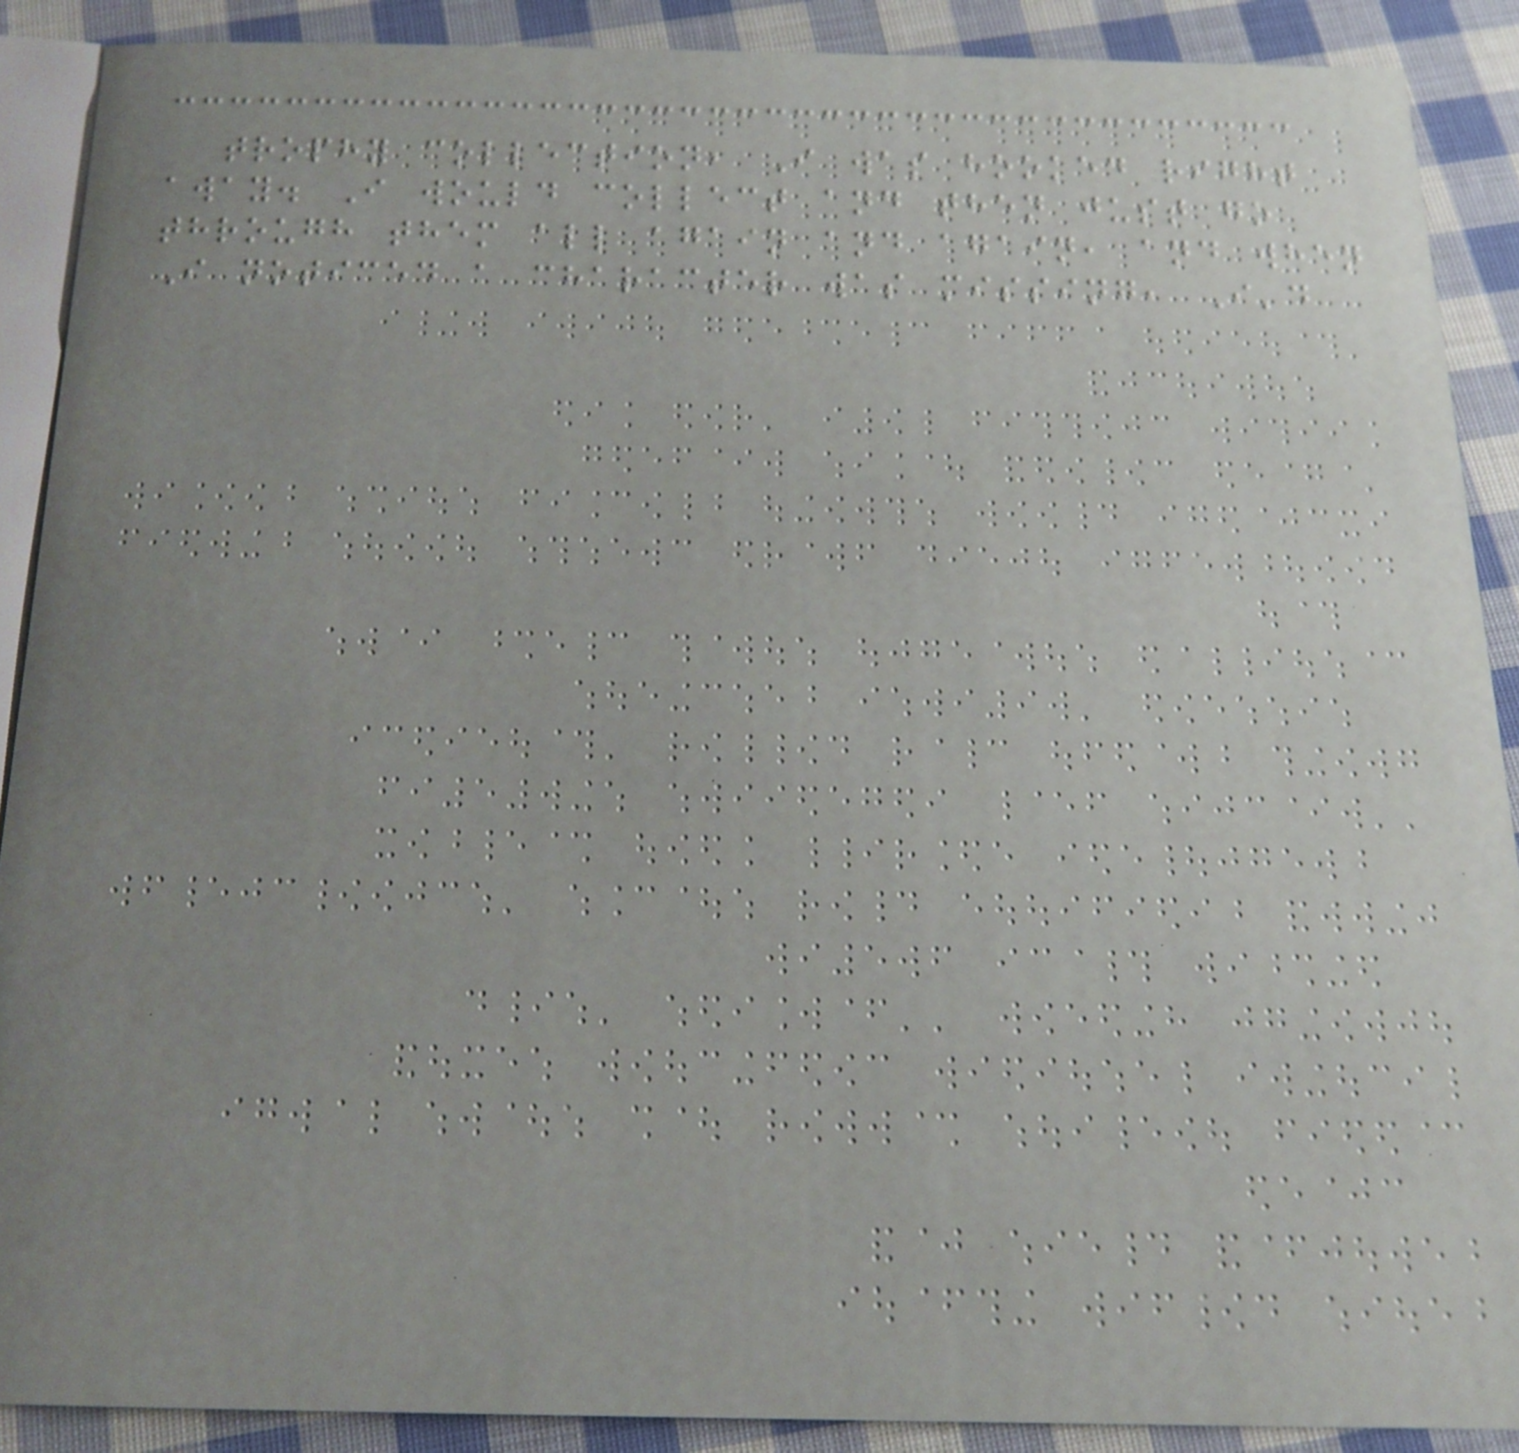trophy collection, I was hooked right
away. I would collect and then just go
through them all again and again, and when
I noticed a character was missing, I'd
